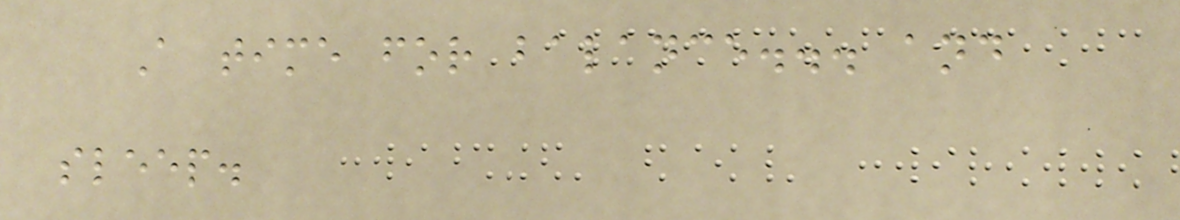A time for balance... and
sleep.
